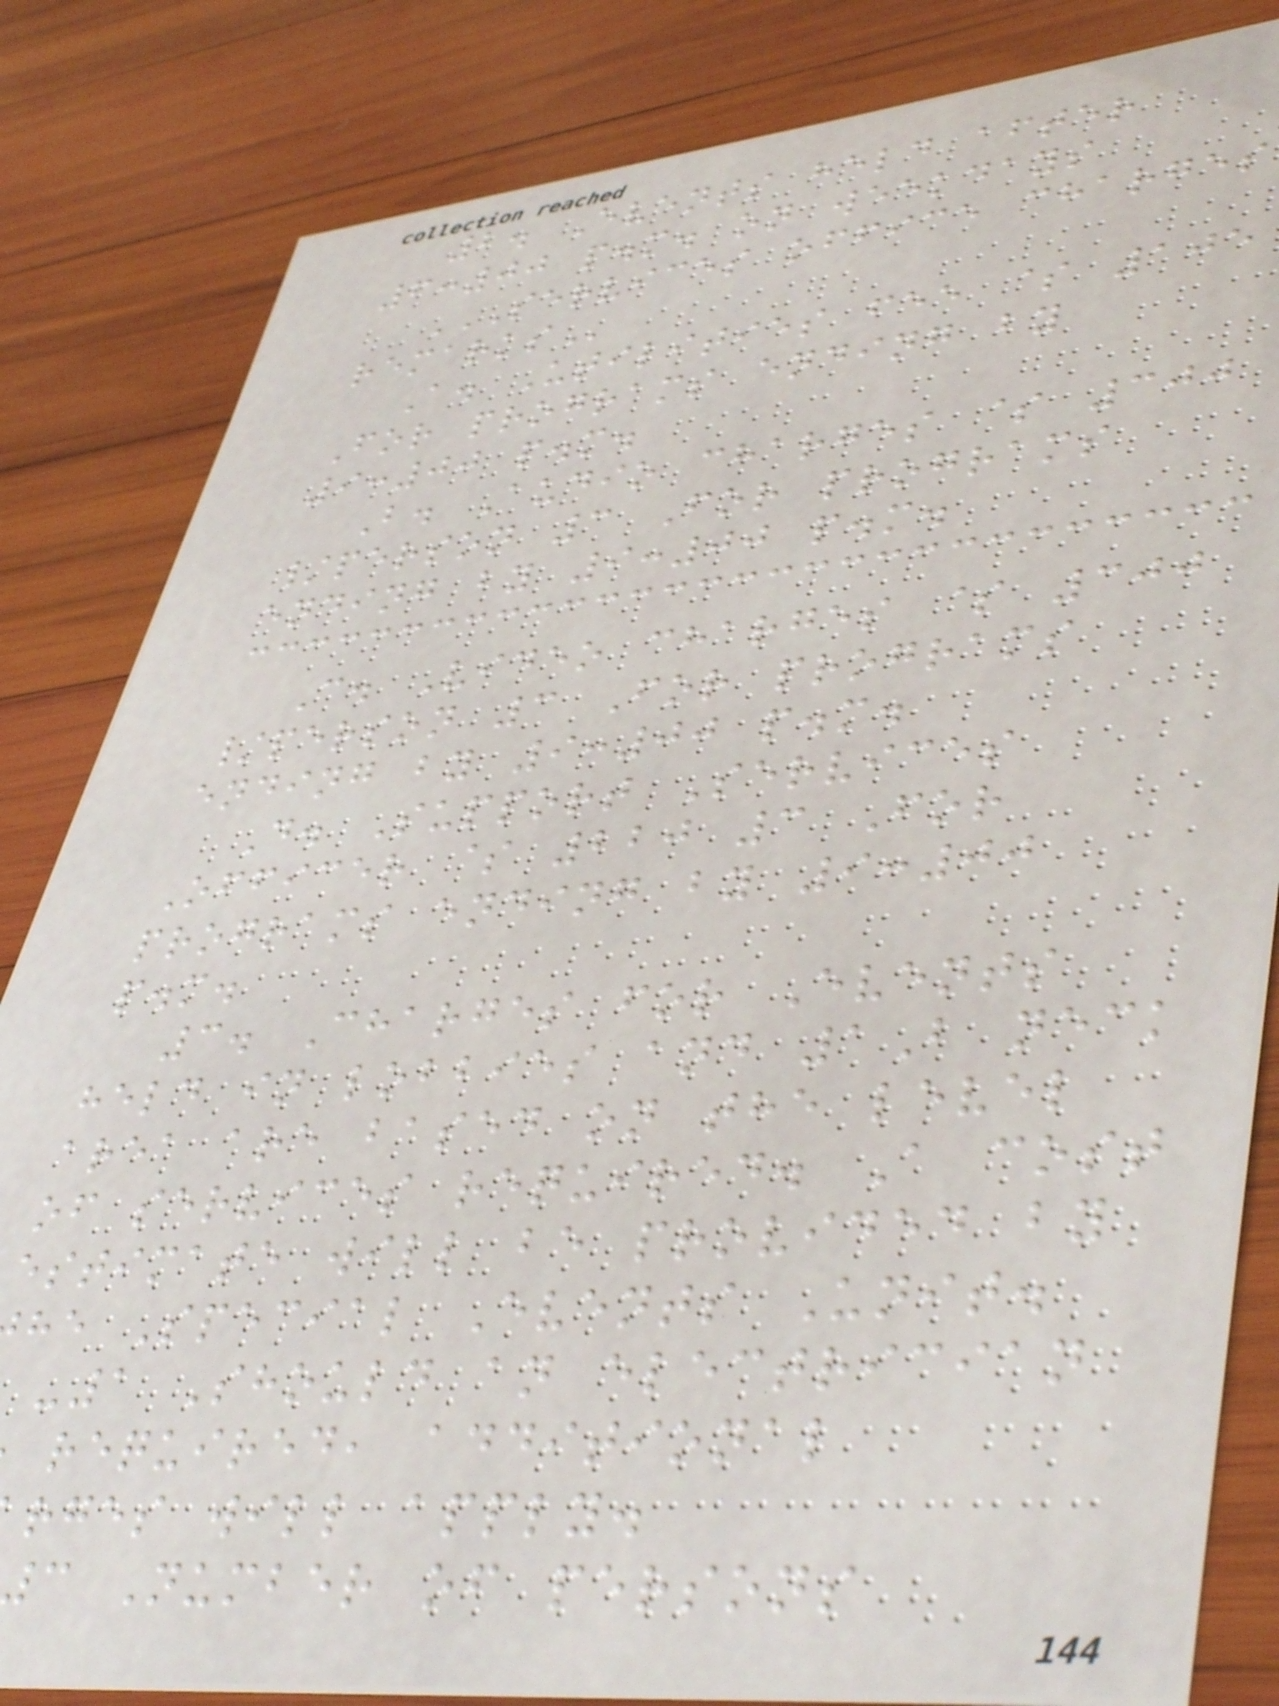2. Events held after
6:00 p.m. on weekdays
SERVICES OFFICE CHARGES
A. Utilities fee $ 105
For programs ending by
9:00 p.m.
B. Audio charges $ 300
/person 3 For programs
ending by 9:00 p.m.
C. Video charges $ 300
/person 3 For programs
ending by 9:00 p.m.
D. Support Services
Officer $ 220 3 For
programs ending by 9:00
p.m.
3. Charges for Events
held in lobbies and 1B neck
area are based on the level
of services required. A cost
estimate will be provided by
he Special Events Unit.
-1 Should an electrician
required, additional
rges will apply.
c Number of persons
